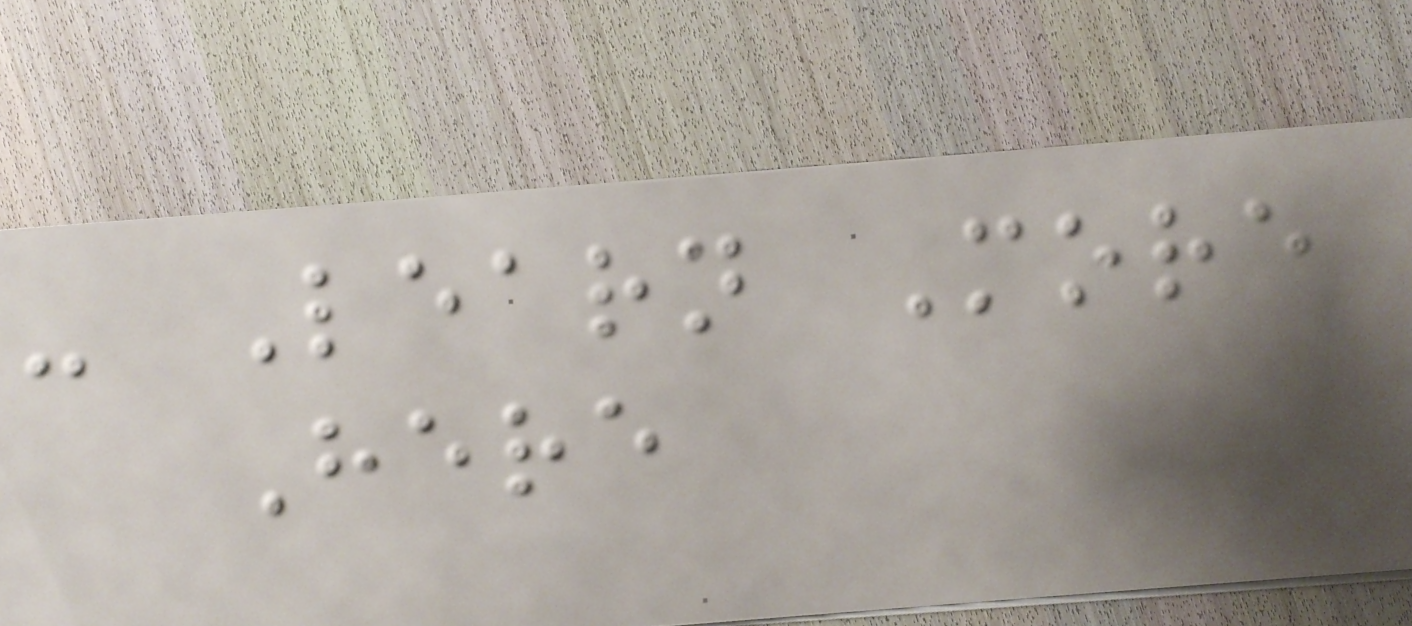- Learn More
Here
